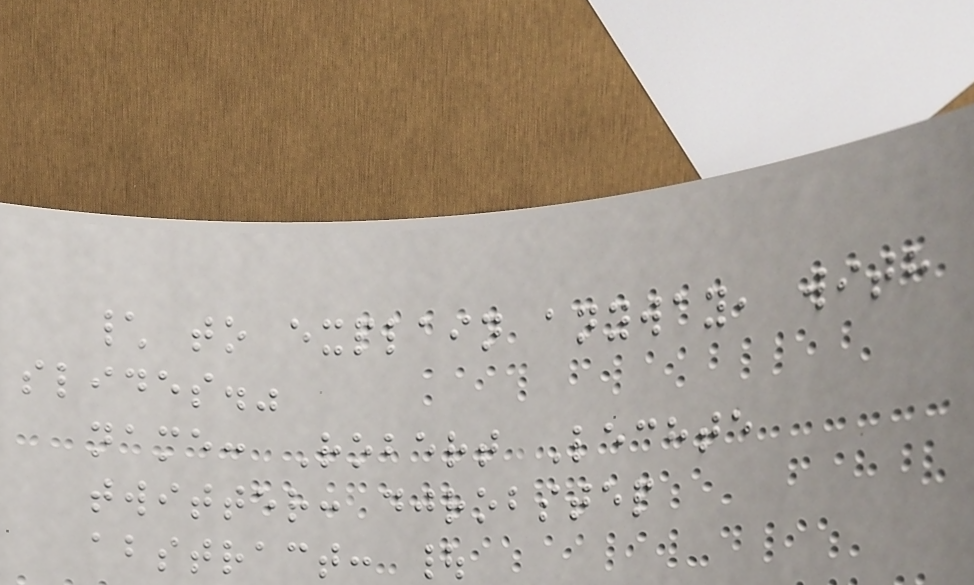\ to explain anyway, with
slides."
name: Robert Lechte
twitter: djrobstep
abstract: |
